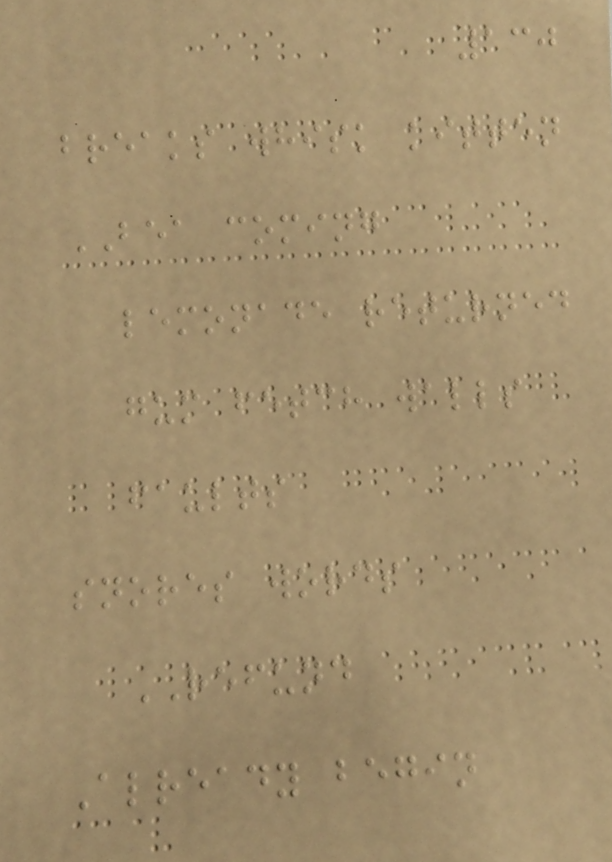130
breaks whisk kitten
BEA coming
lemonade returned
gum fetch walls
faults
snores words
REFUND
Already begin
